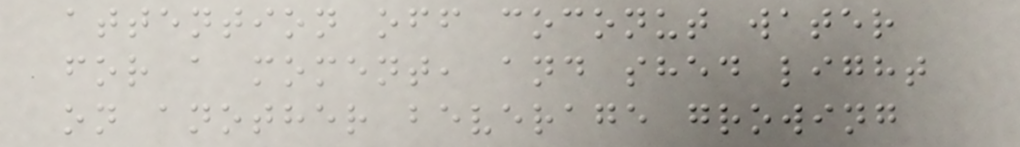attention off coconut water
for a moment, and shed light
on another beverage growing
